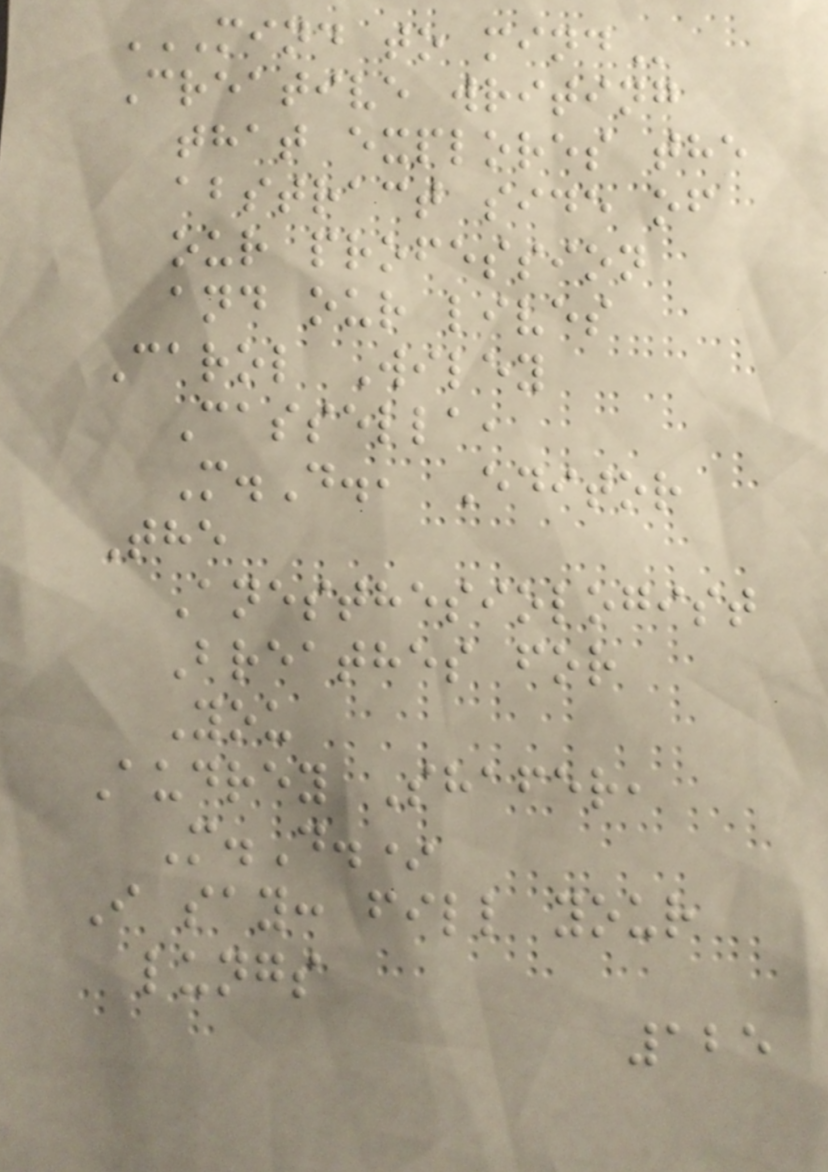MIND TO MIND
Creative writing
that explores the
abstract side of
our profession
and our lives
Carol Wiley
Cassella,
M.D., Editor
The
Anesthesiologist
Breathes for
You
Audrey Shafer,
M.D.*
I say: fill your
lungs
125
